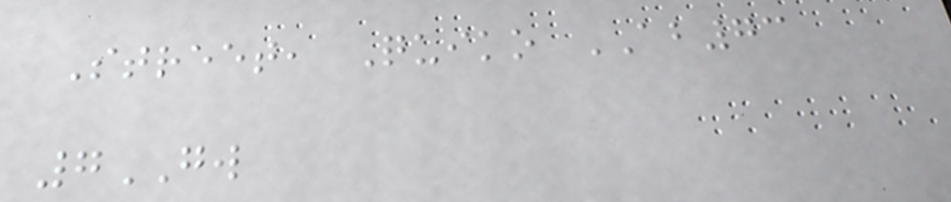Street, Quiko AB73
7GW
